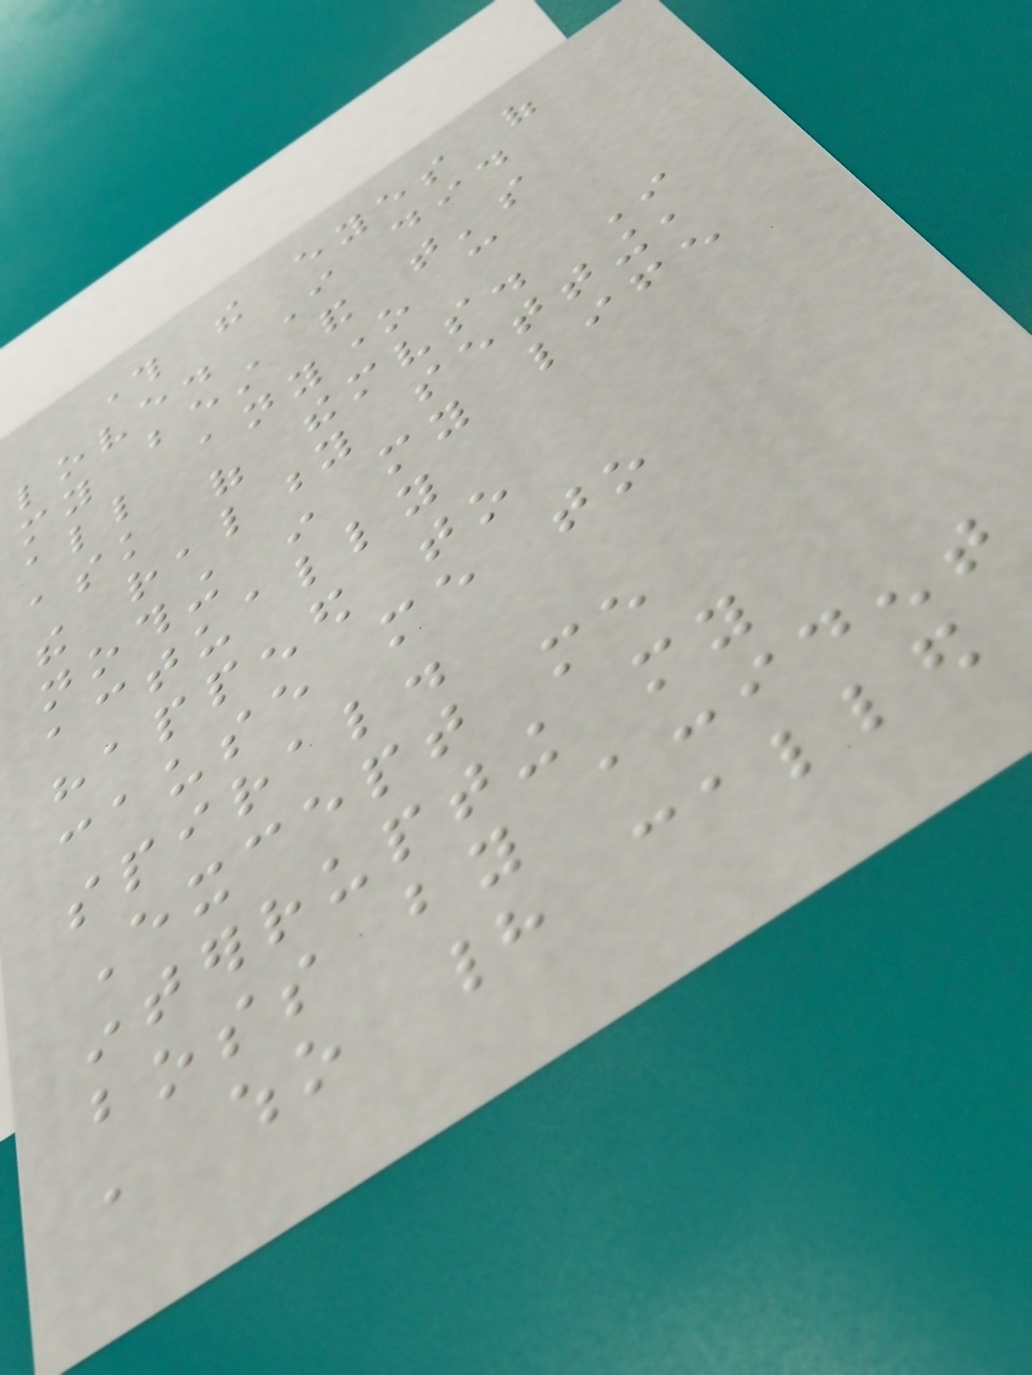through the eyes of
love. I did
my best and that's
all anyone can
ask of themselves. In
the reality setting,
nothing in my life
actually
happened to
cause me to
spiral.
Except me
interrupting my
boss by accident
, who had called
